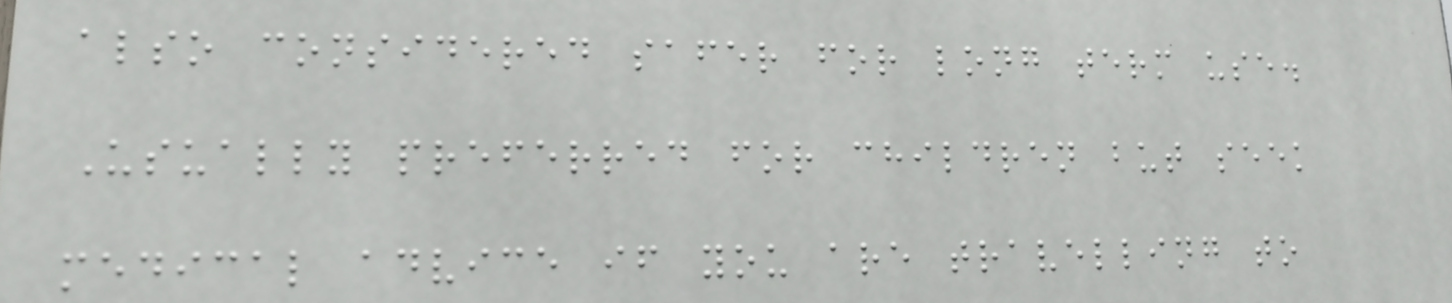also considered safer for long term use.
Usually preferred for children but seek
medical advice if you are travelling to
